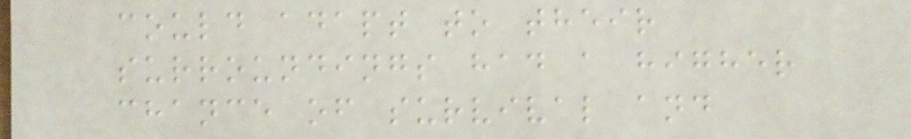could adapt to their
surroundings had a higher
chance of survival and
